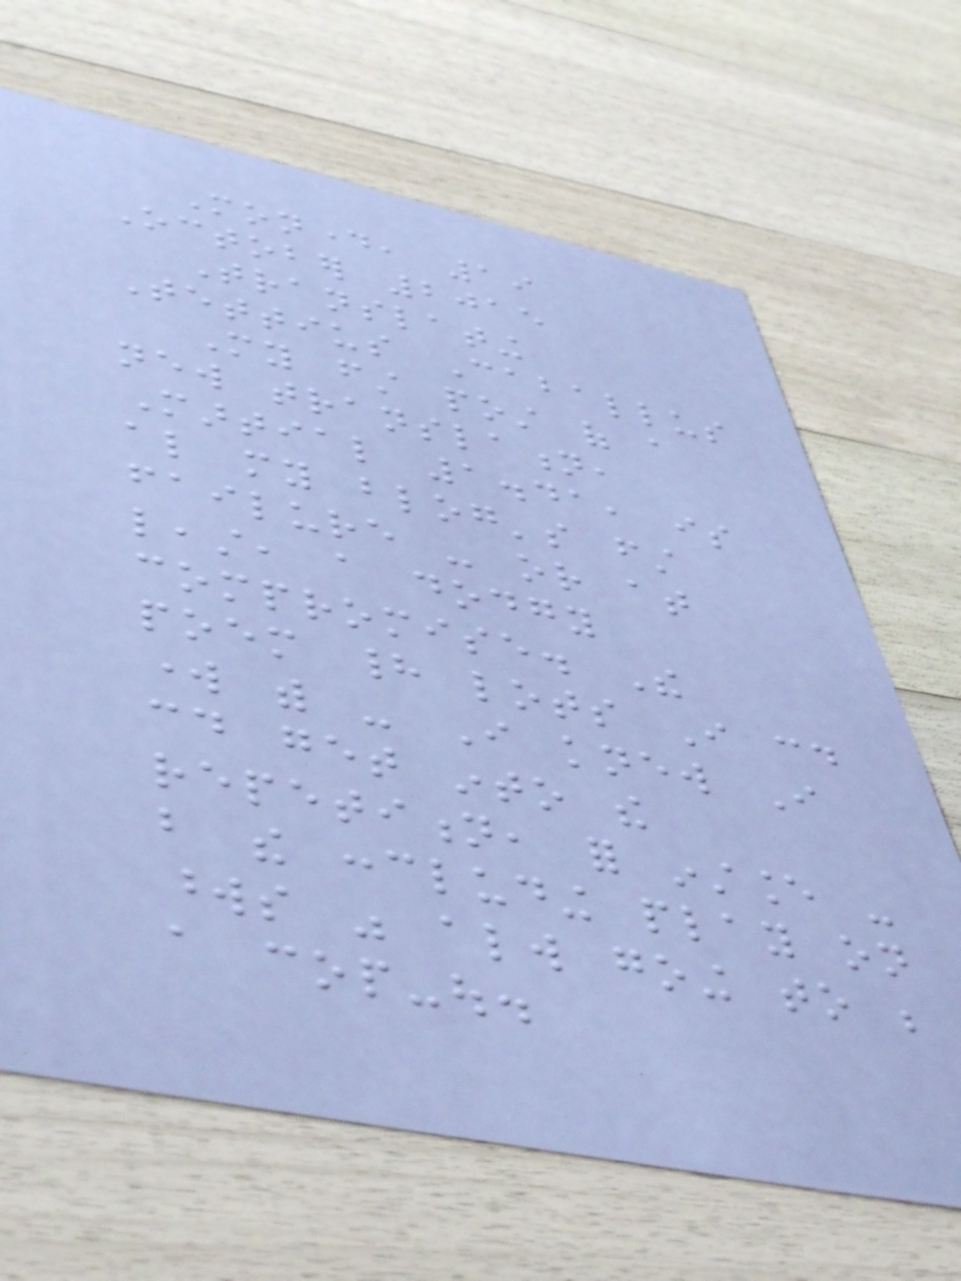Monday, 19
October 2015
Translating
Tettius Caballus
My first post of a
new translation,
Martial 1.41, is
also my blog's first
failure - or at
least, a dodgy
compromise. The
poem had lots I could
work with - I knew I
could get into the
repetition, for instance -
but the concluding play on
words was always going to be
a cop-out.
